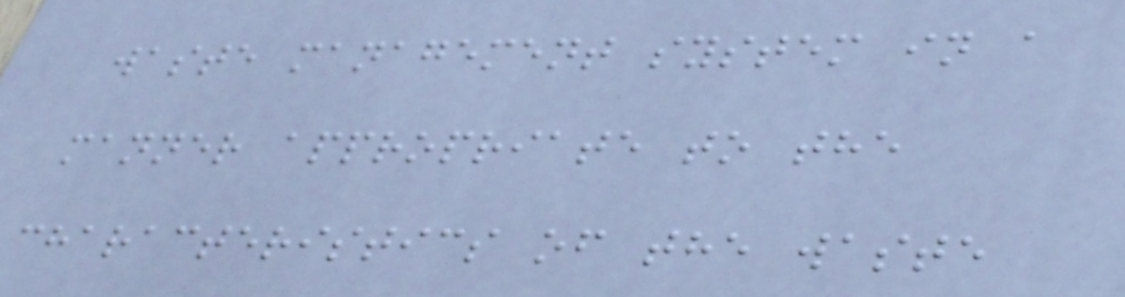waste management system in a
manner appropriate to the
characteristics of the waste
